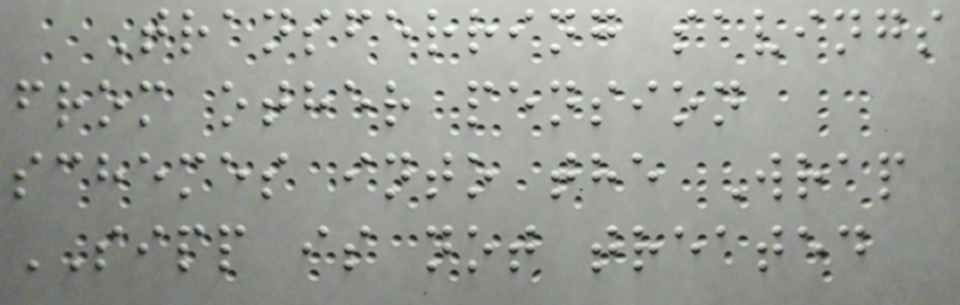Transferring savings
from other pension
schemes into the Wrap
SIPP is not treated
